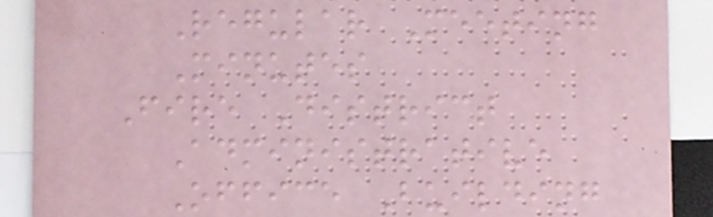Regular Meeting
Minutes
Fire District
Administrative
Office Building
